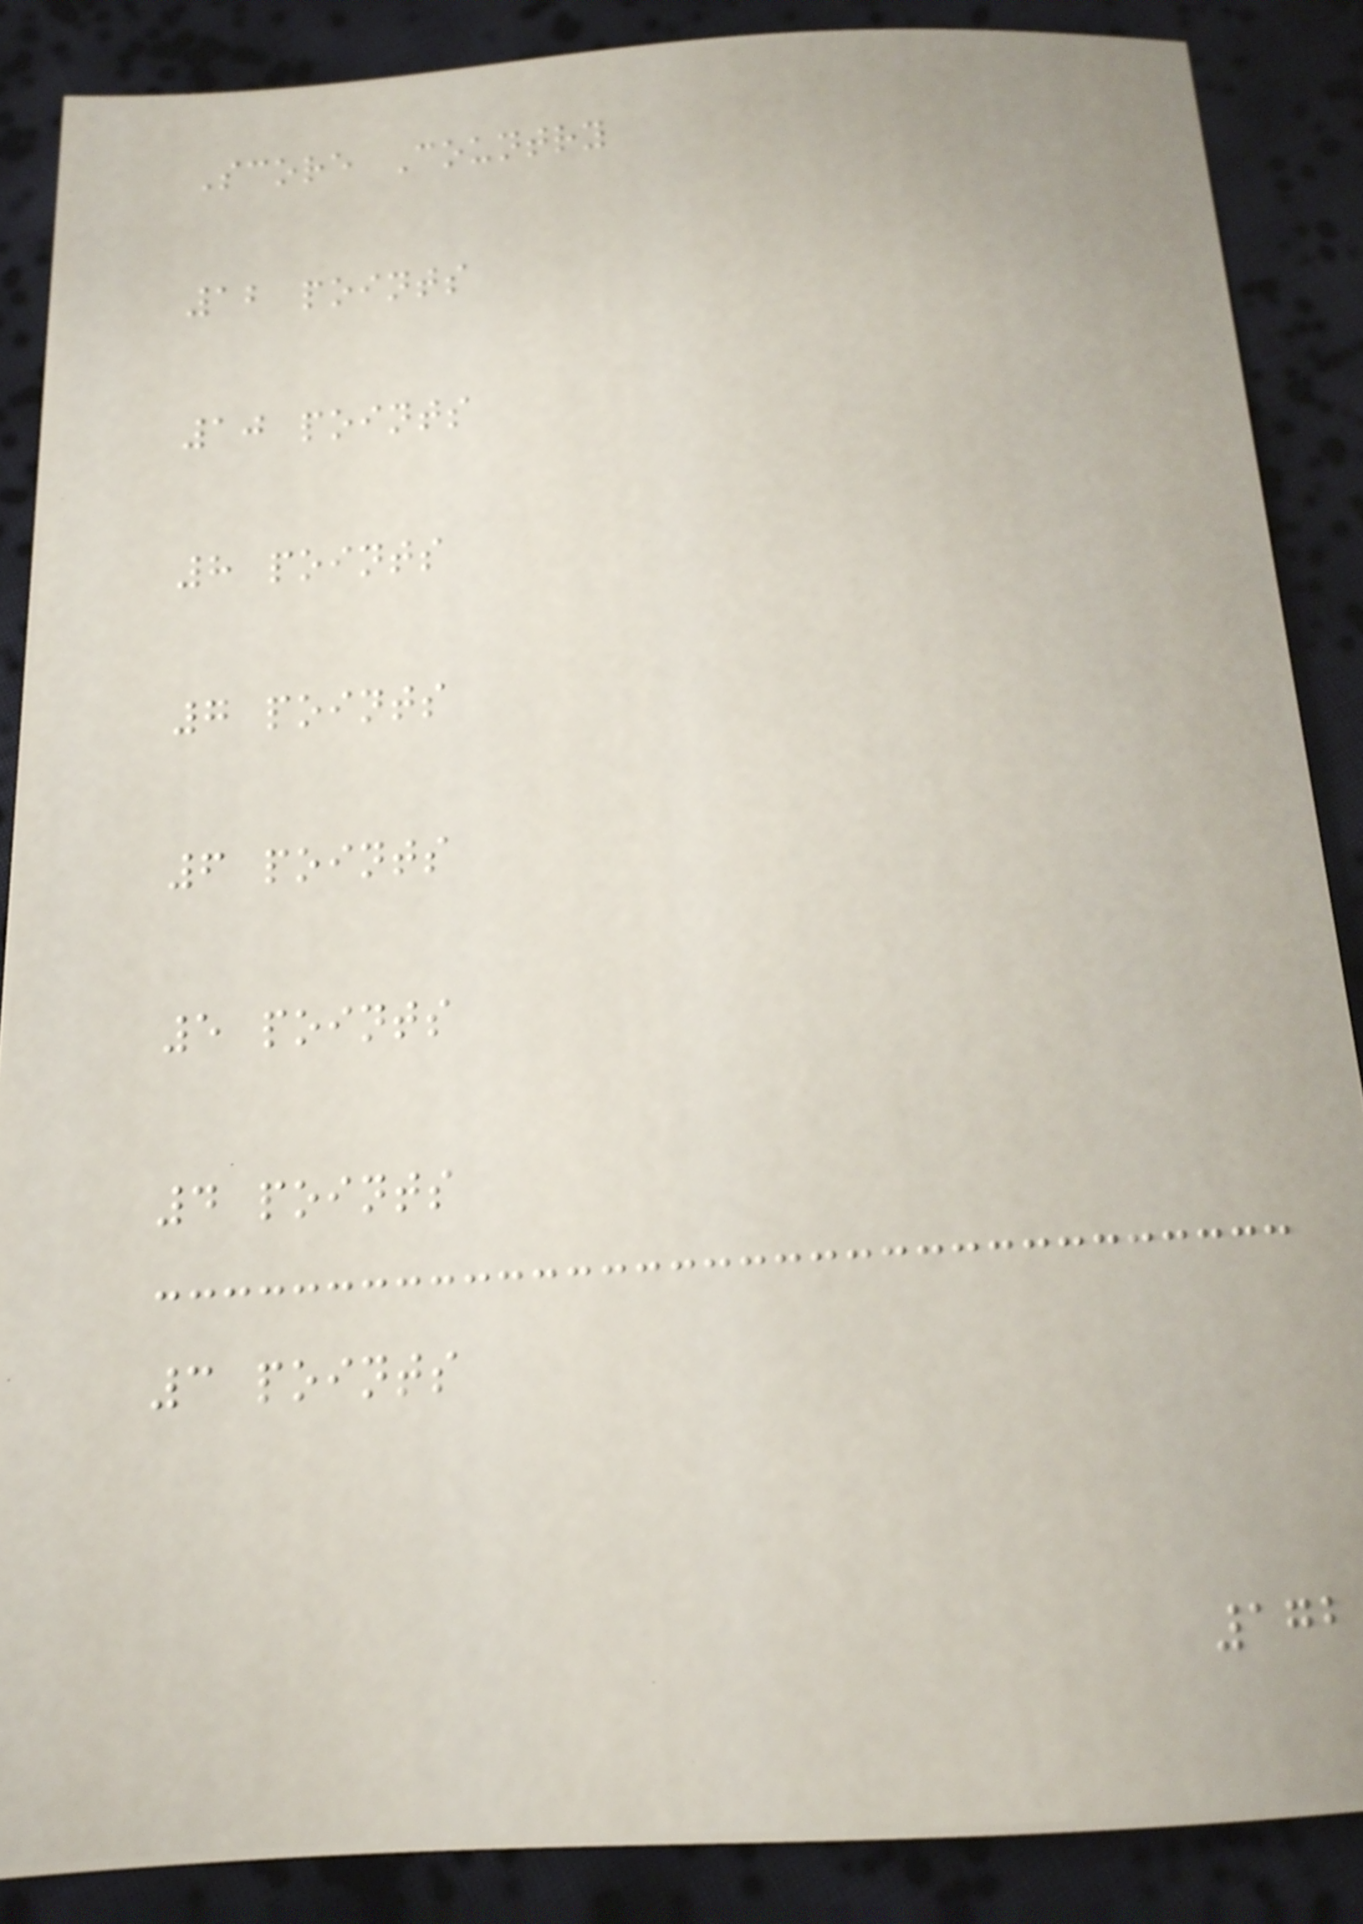Score Country
12 points
10 points
8 points
7 points
6 points
5 points
4 points
3 points
172
